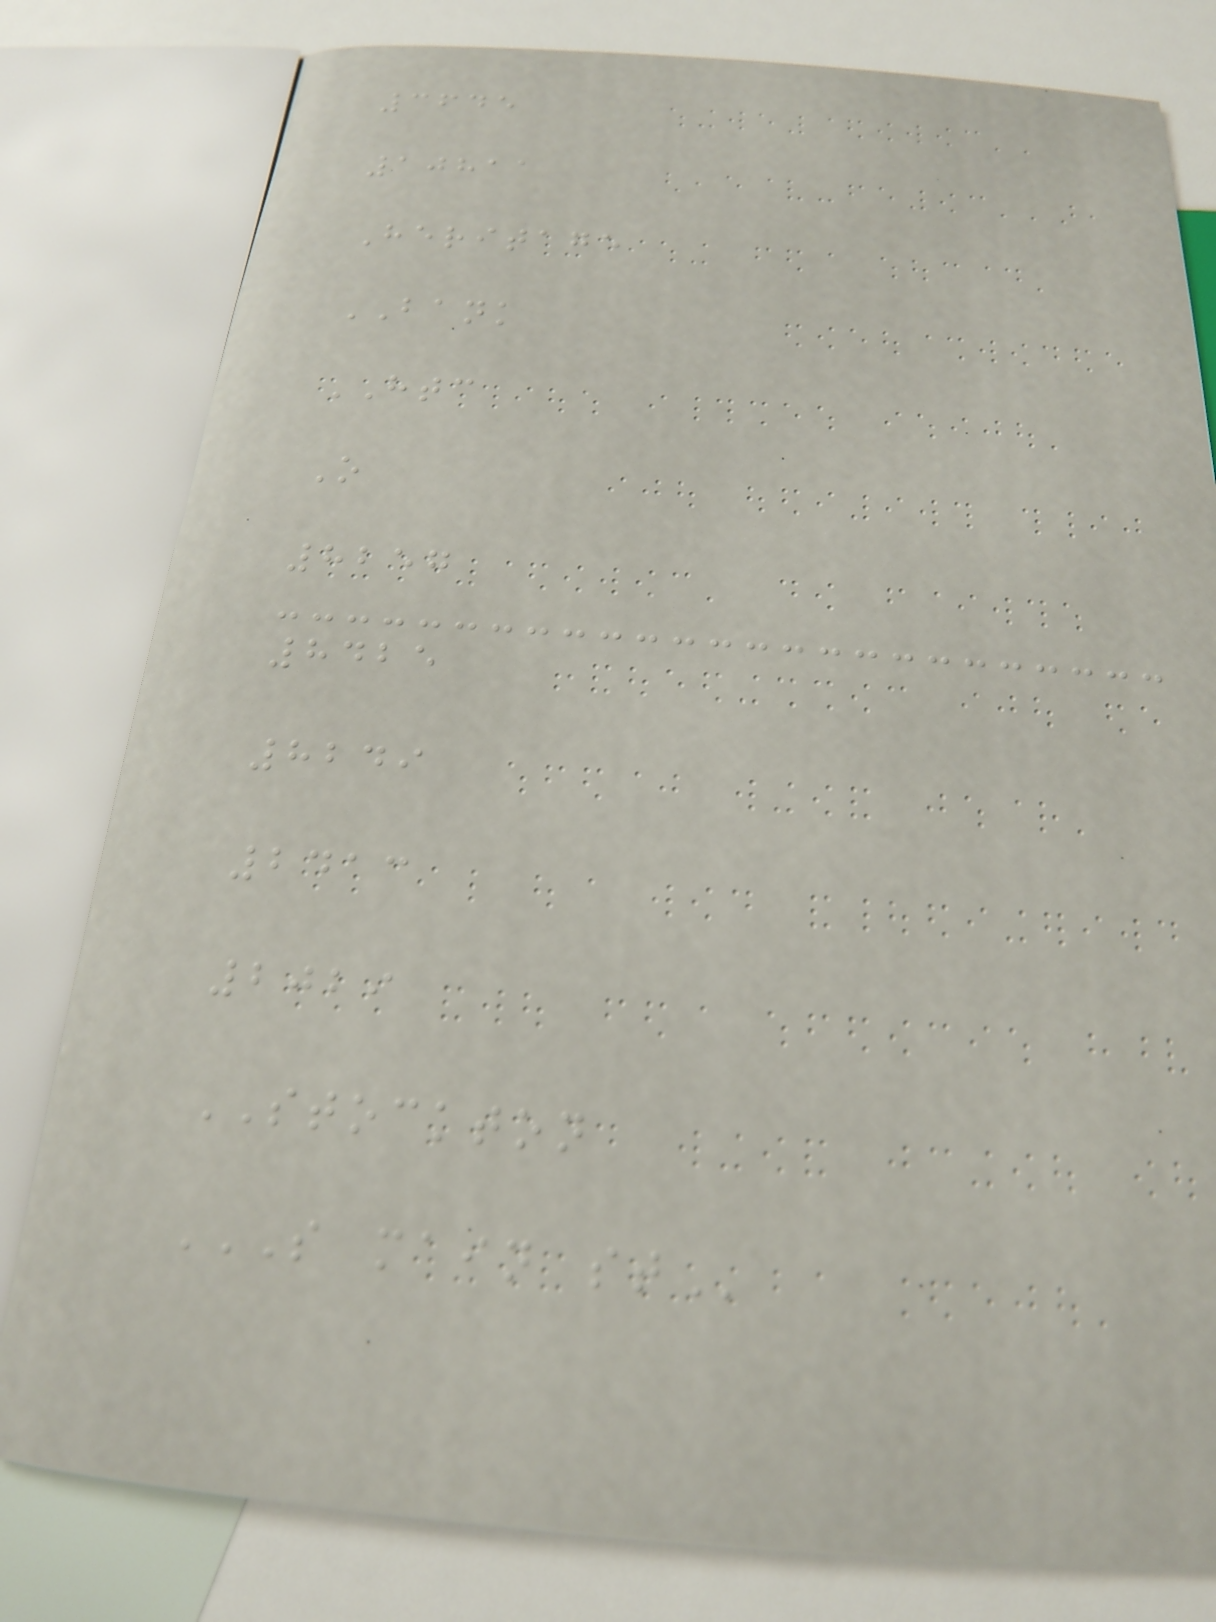3645
10811
Heritage
BANK
HTC
O
8257
8425
8249
2413
2029
STOCKTON
S MAIN ST
